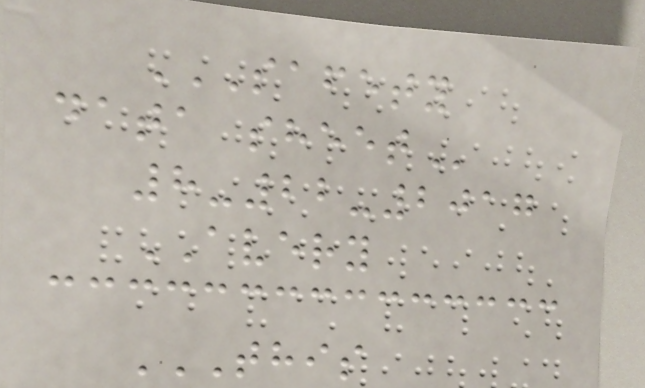SAFETY
DATA SHEET
8-22-2017
AVERY
THIS
